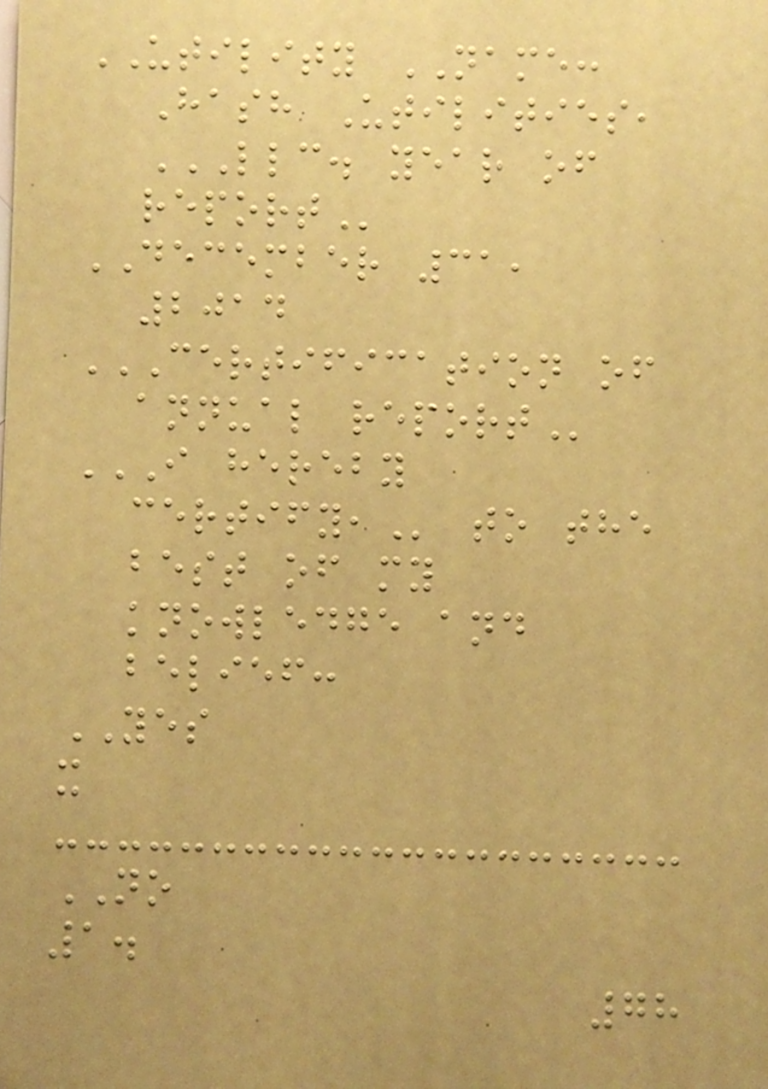UTILITY NAME:
Hash Utilities,
LLC. YEAR OF
REPORT
DECEMBER 31,
2014
CERTIFICATION OF
ANNUAL REPORT
I HEREBY
CERTIFY, to the
best of my
knowledge and
belief:
YES
x
NO
1.
78
